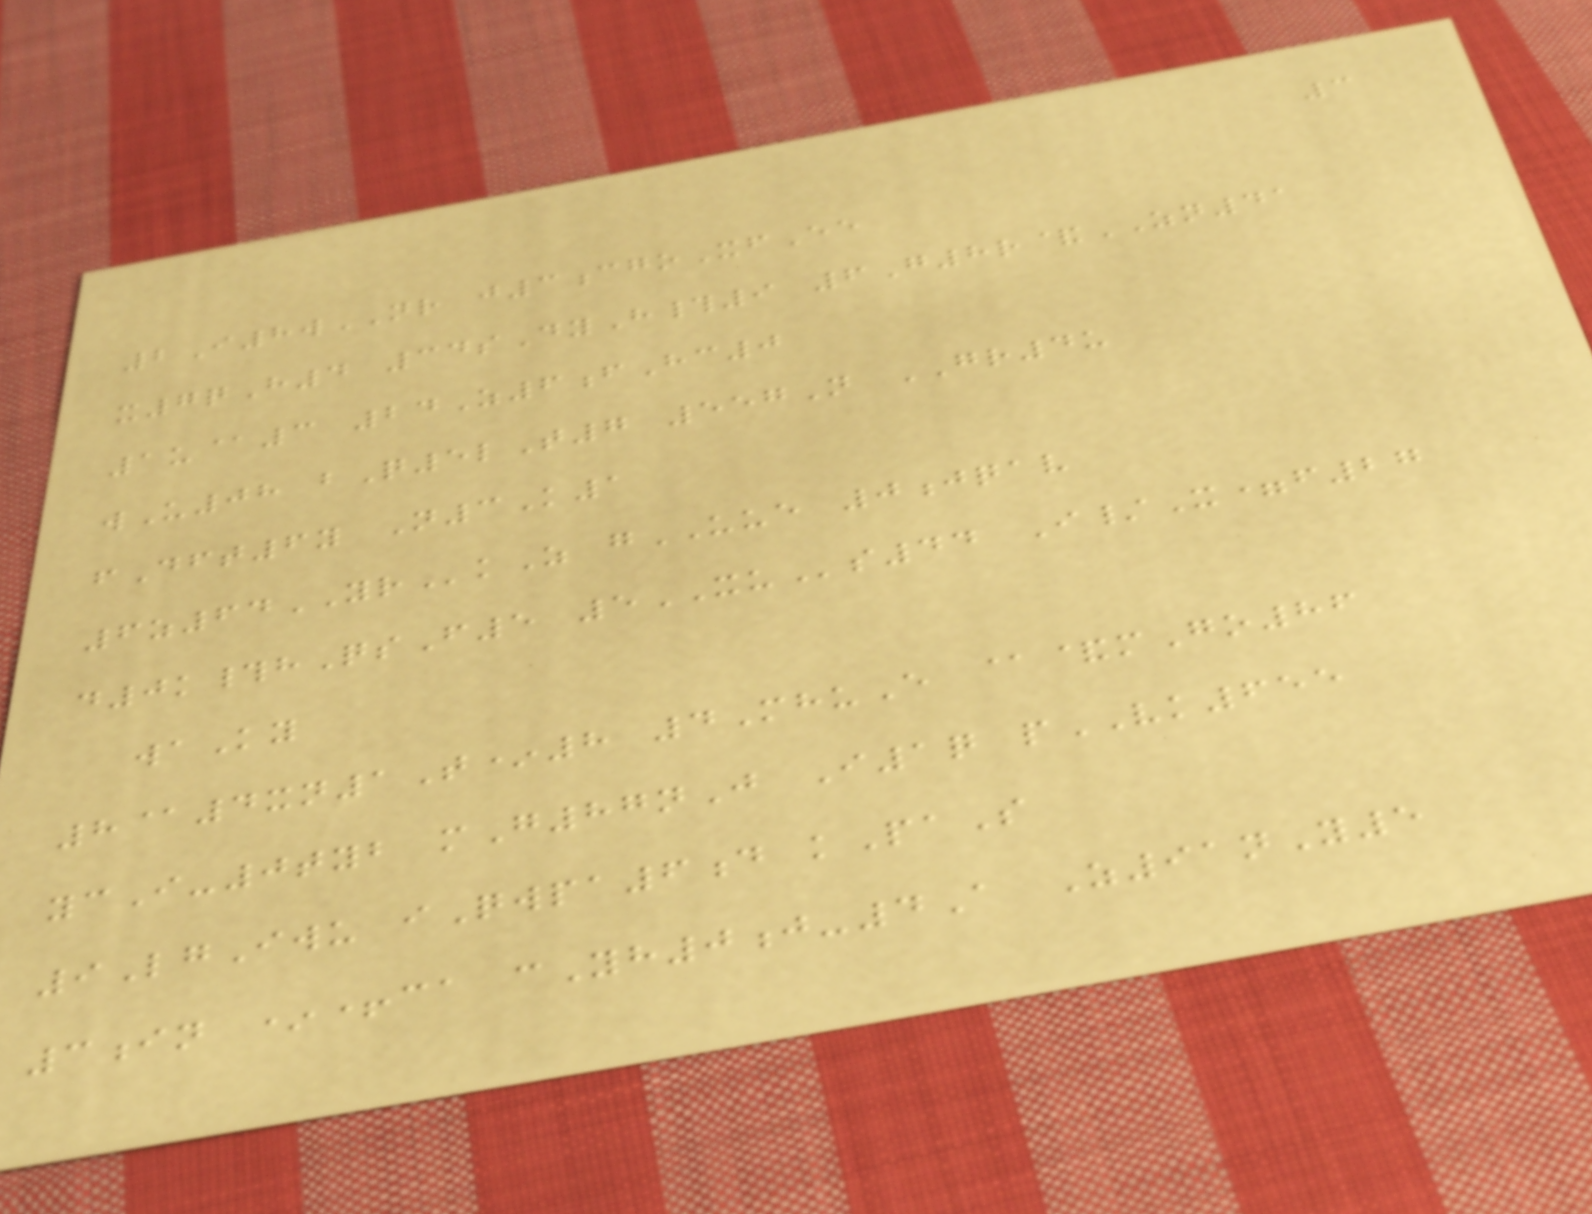3
2I8wNR j3cgoXfEe
x7qH4 34sDyH#9 6G8r&ZN41
1u@3 24Z6fHc0
wU08 bQ5lT7 557N GR4u
fDft6y N3K1
6z64YRkZ gUUE 0jqav
d0k#hQsF5 5XUs44 I/X=f27
waKy
8@4xn1T*8 4MhuE @&mGo86
ycI-0tyb mG87nJ I1q pVK655
9LgIwu iQwpa6d kPaS
3in *+ca cYh0j-4A Z91nY5
